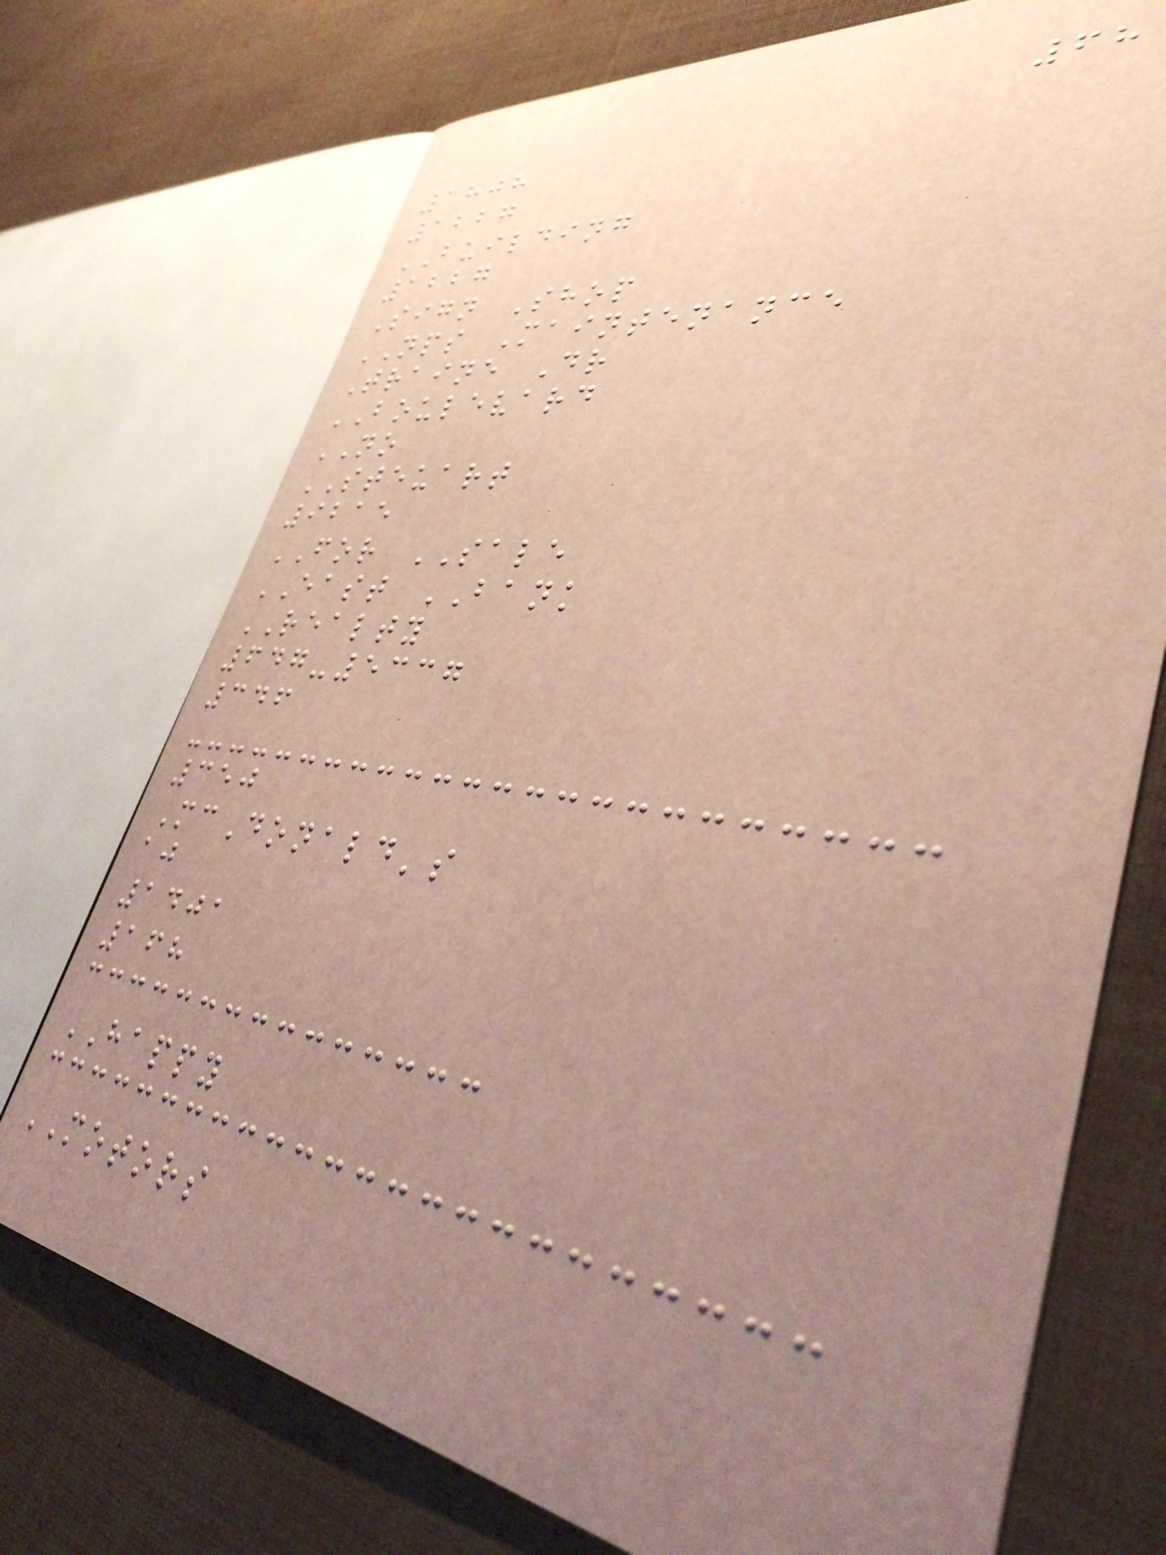68
1808
1227
BUILDING
1227
Sign Shop
NPS Maintenance
Traine Dr
BOULEVARD
NO
STEUART
9215
FOR SALE
EAST BANK
REALTY
647-5337
346
350
McDonald's
aj
1401
168
HAPPY
MOTORS
